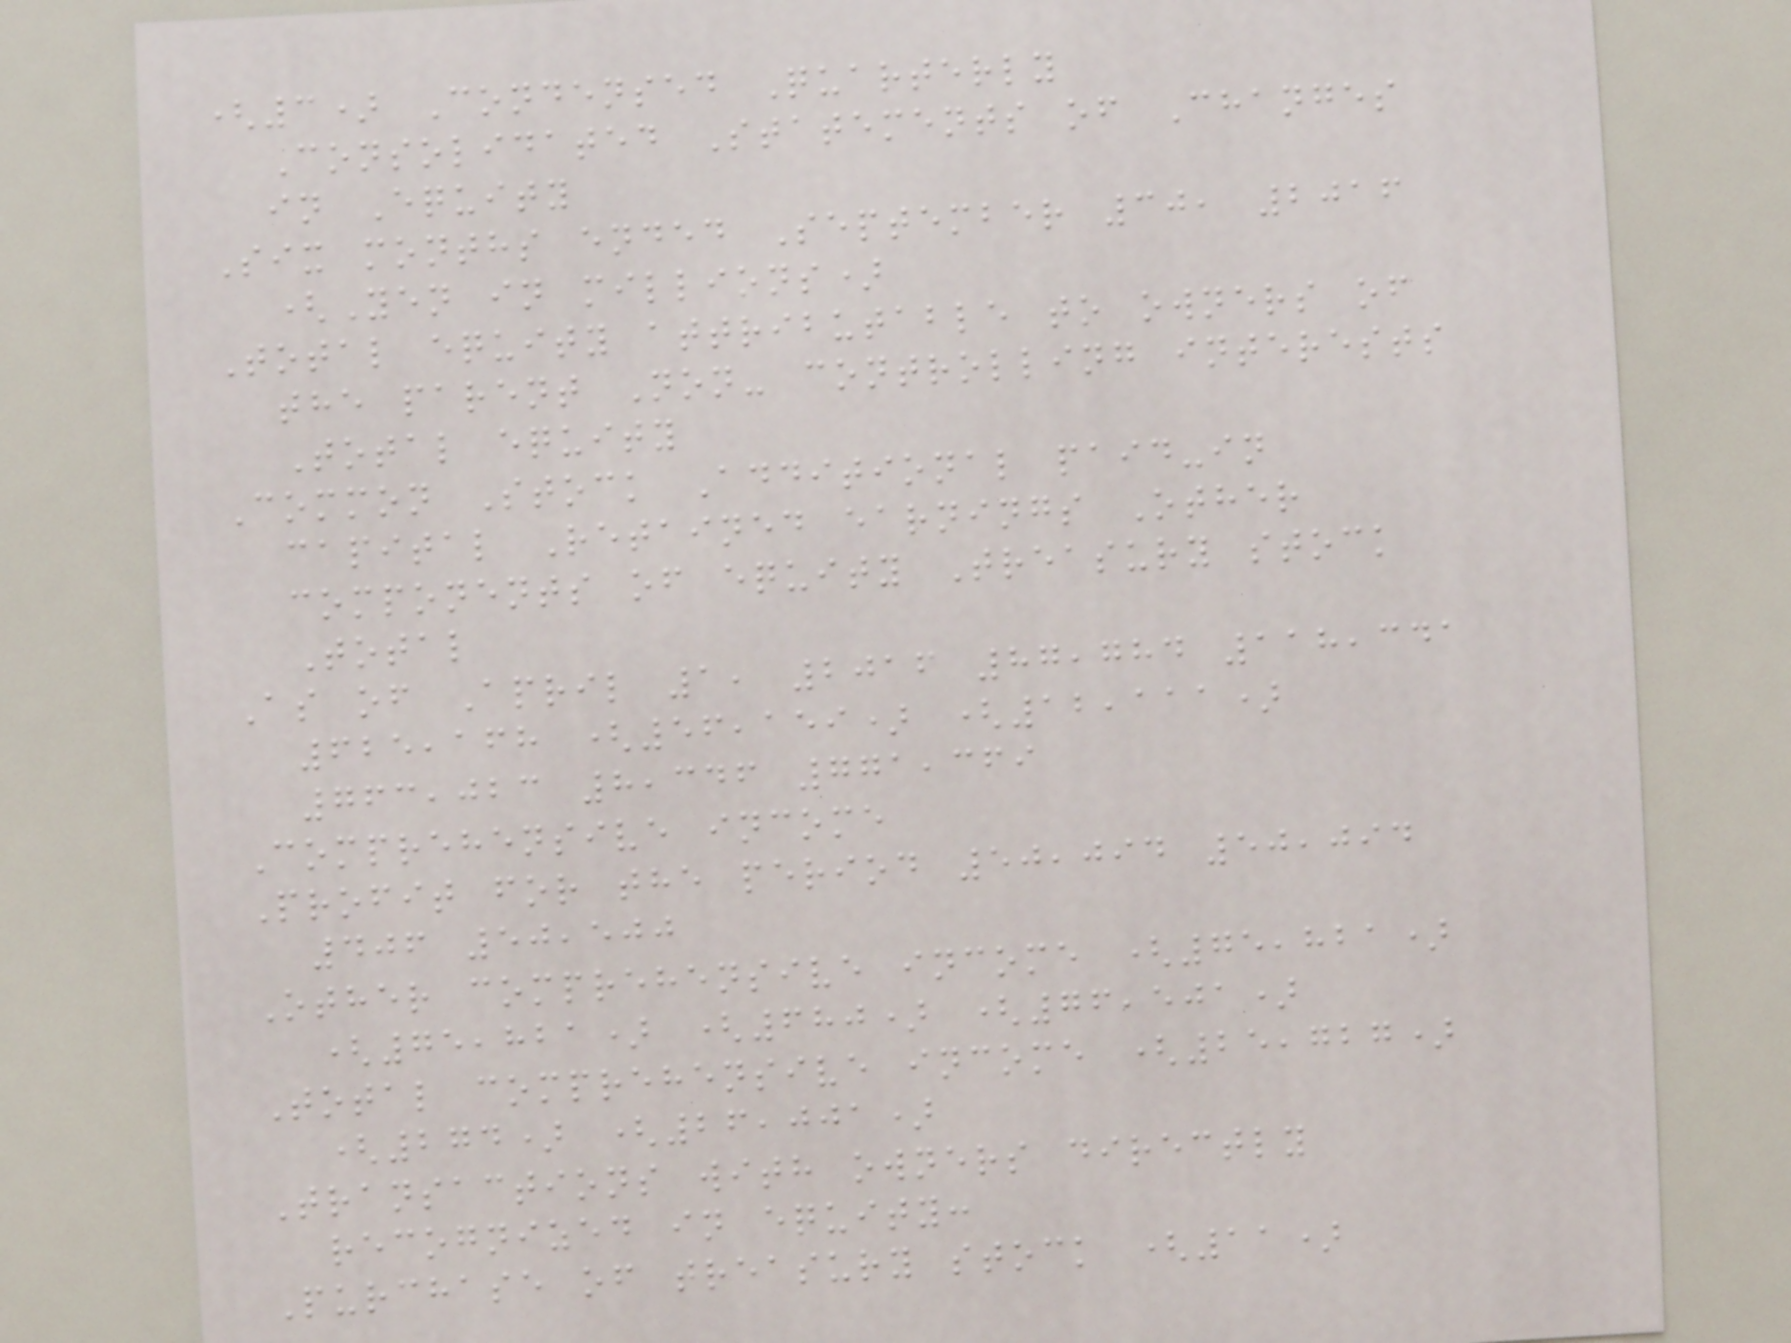(3) Condensed Quarterly
Consolidated Statements of Changes
in Equity
Six months ended September 30, 2016
(Yen in millions)
Total equity attributable to owners of
the parent Non- controlling interests
Total equity
Common Stock Additional paid-in
capital Retained earnings Other
components of equity Treasury stock
Total
As of April 1, 2016 87,784 118,341
625,168 (56,159) (12,111)
763,023 8,346 771,369
Comprehensive income
Profit for the period 50,094 50,094
406 50,500
Other comprehensive income (75,821)
(75,821) (680) (76,501)
Total comprehensive income (25,727)
(274) (26,001)
Transactions with owners directly
recognized in equity:
Purchase of treasury stock (11)
